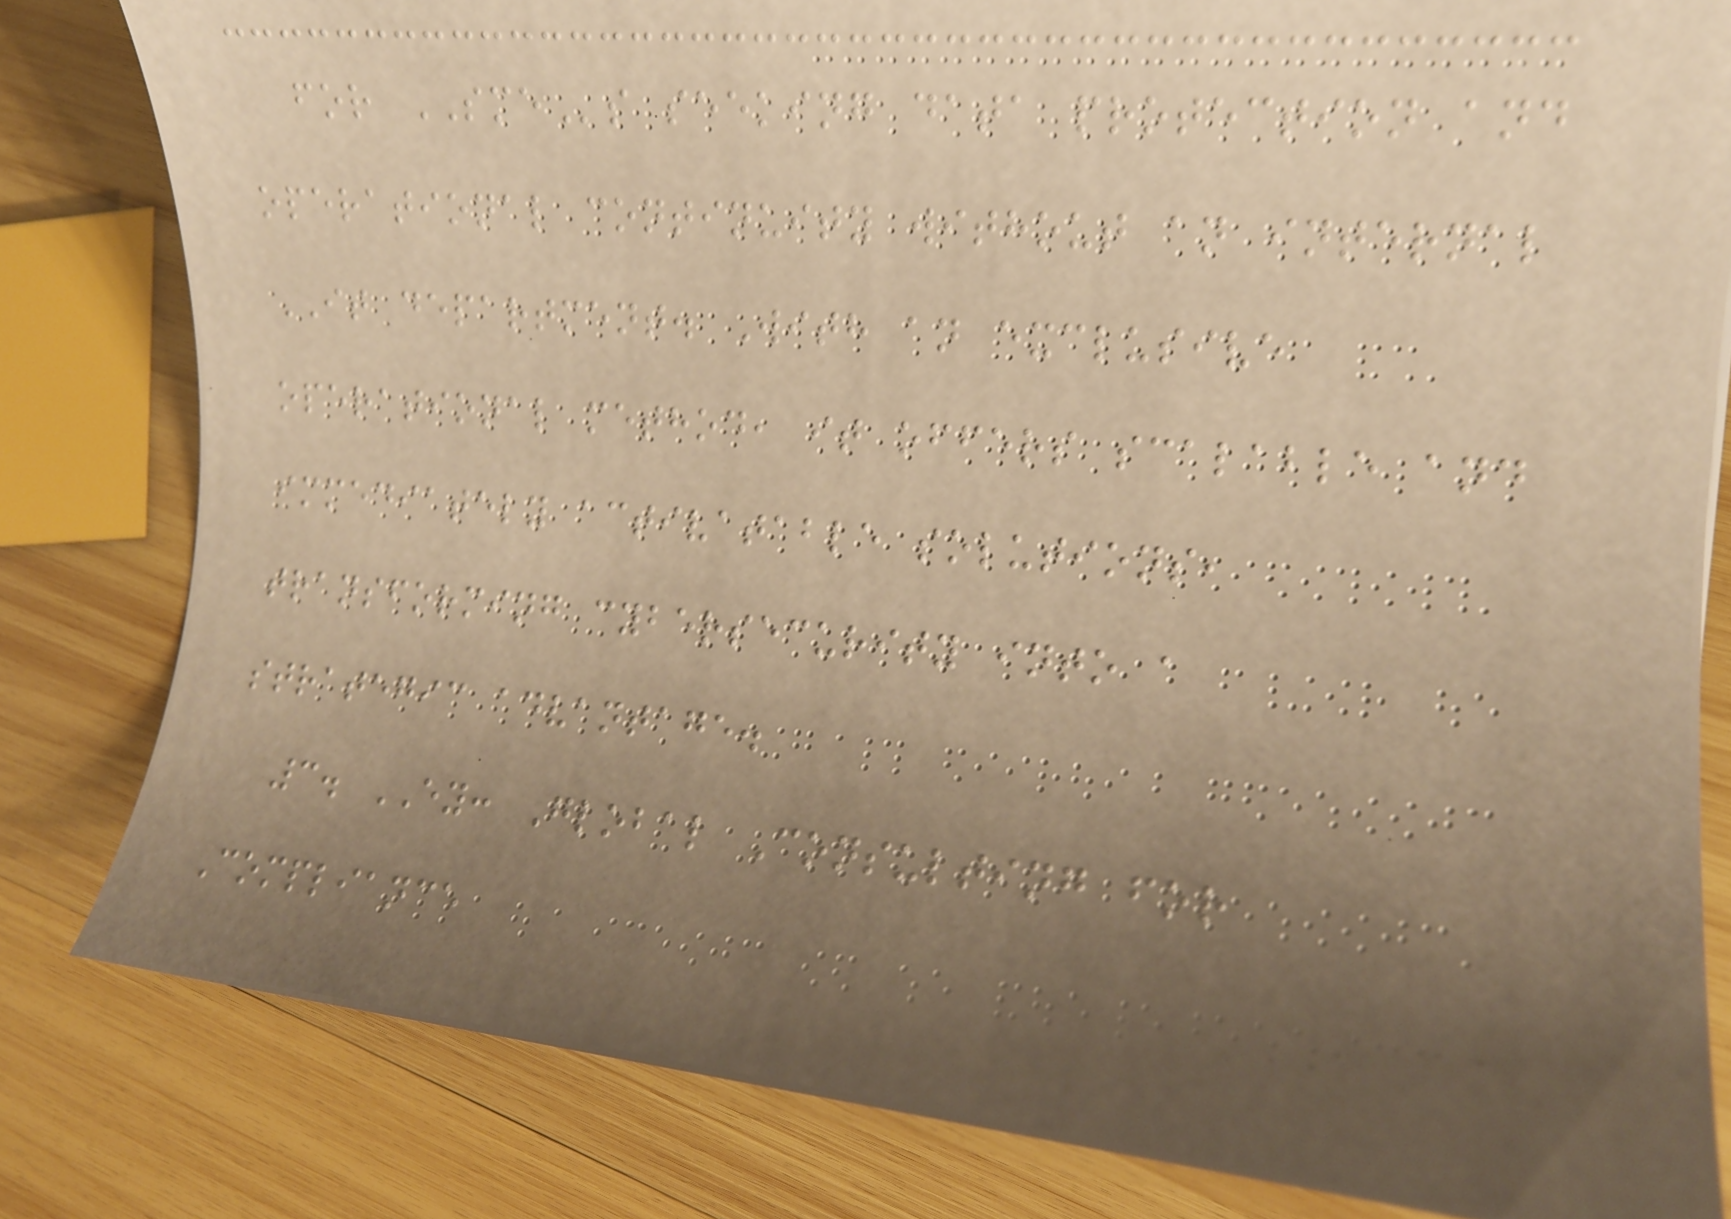for SMEs seeking data protection and
operational continuity without an internal
IT department. With an exclusive
operational method, it offers scalable and
immediately activatable solutions,
transforming cybersecurity into a
strategic advantage.
3. EY: Global Consulting for
Compliance
